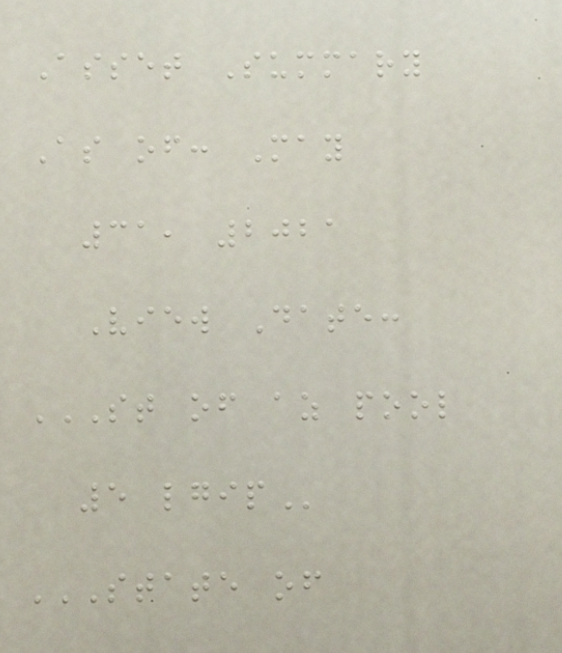Asset Summary
As of: May
31, 2021
View Date:
ST OF AZ POOL
5 LGIP
STATE OF
